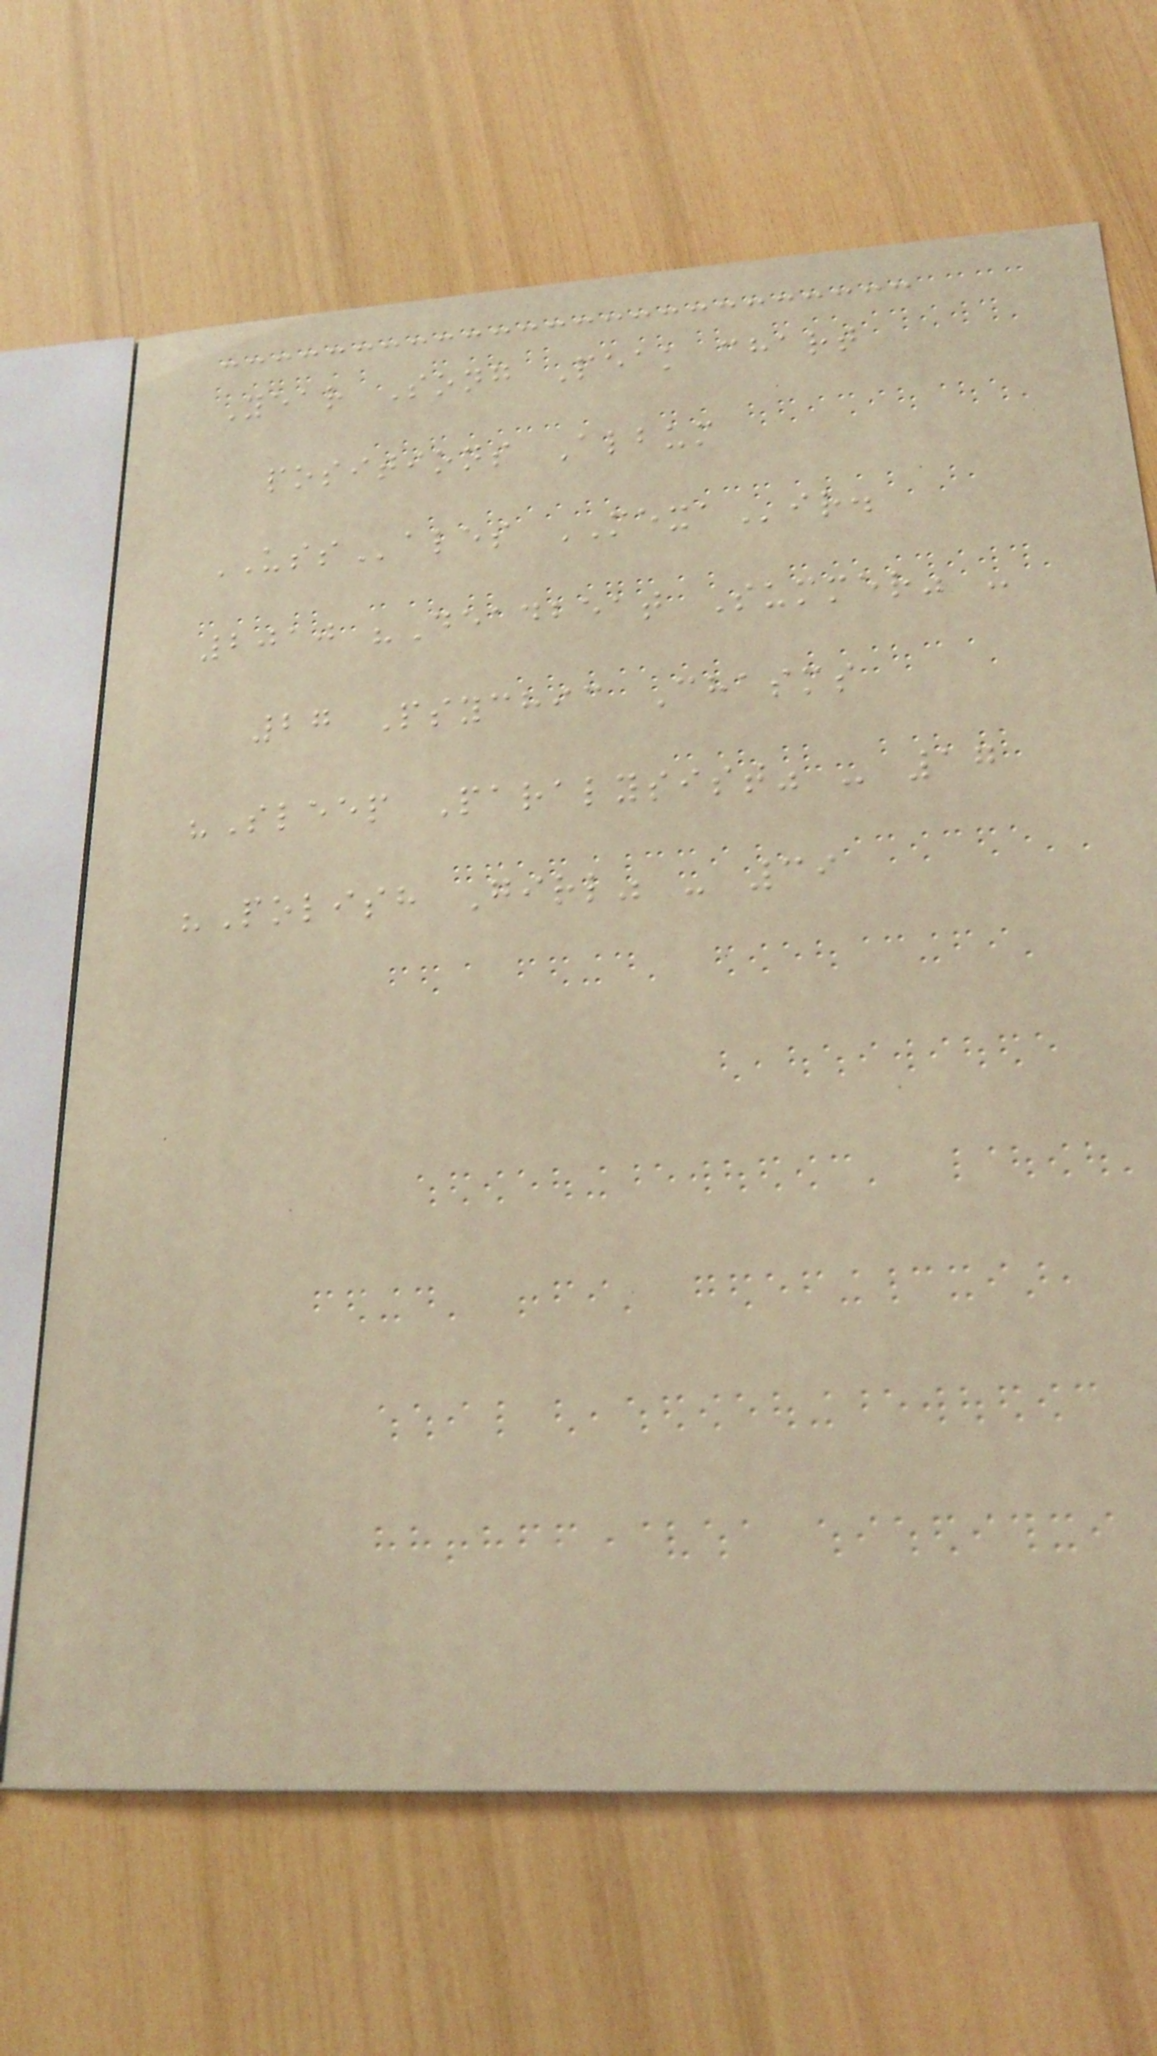Year Song Peak chart
positions Album
USSales MEXAir.
2010 "Deadbeat Summer" -
27 Psychic Chasms
"Sleep Paralysist" - 17
"Polish Girl" - 39
